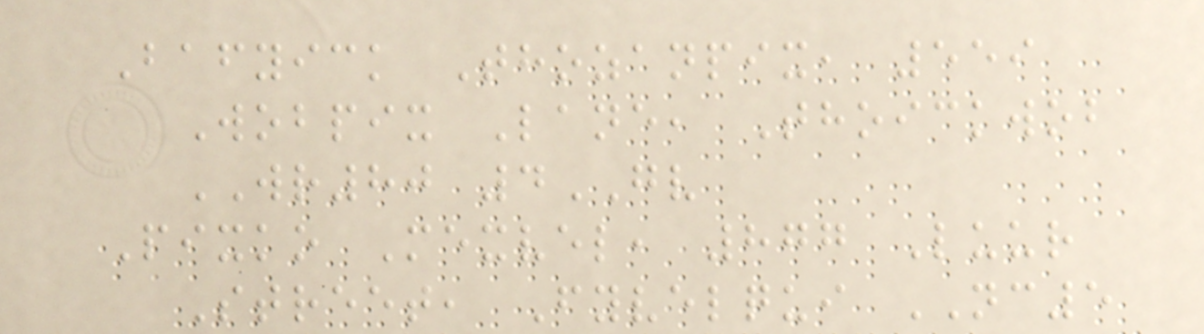Bafyick Thozanpix, 559
Wobpix Lane, Thoickwob
WR80 4GV
Pixko Mexvel, 877 Luur
Street, Fyvelqui NC5
